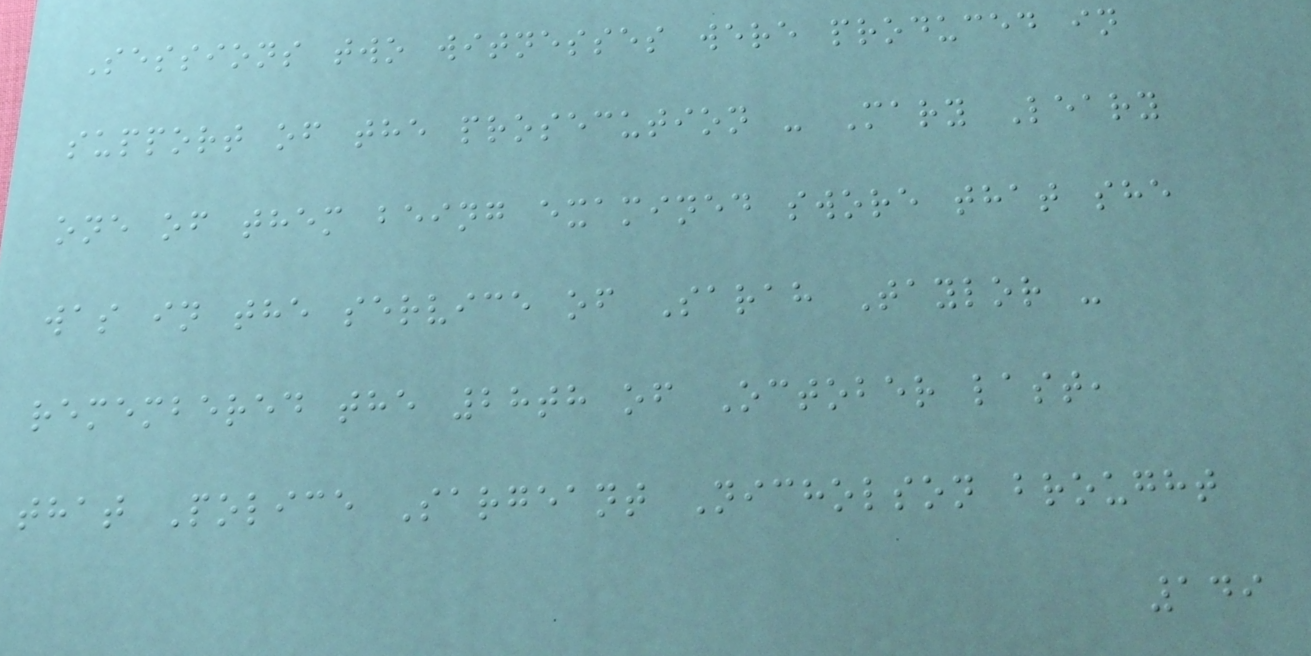Sessions two witnesses were produced in
support of the prosecution - Mary Leary
one of them being examined swore that she
was in the service of Sarah Taylor -
remembered the 28th of October last,
that Police Sargeant Nicholson brought
149
